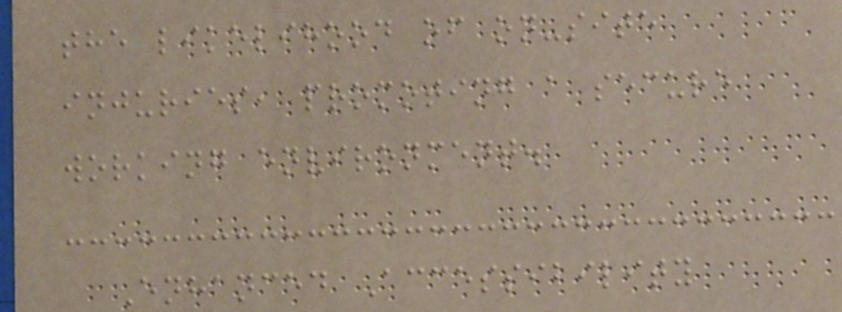the likelihood of on-site
injuries, promoting a secure
working environment.
Enhanced Accessibility
